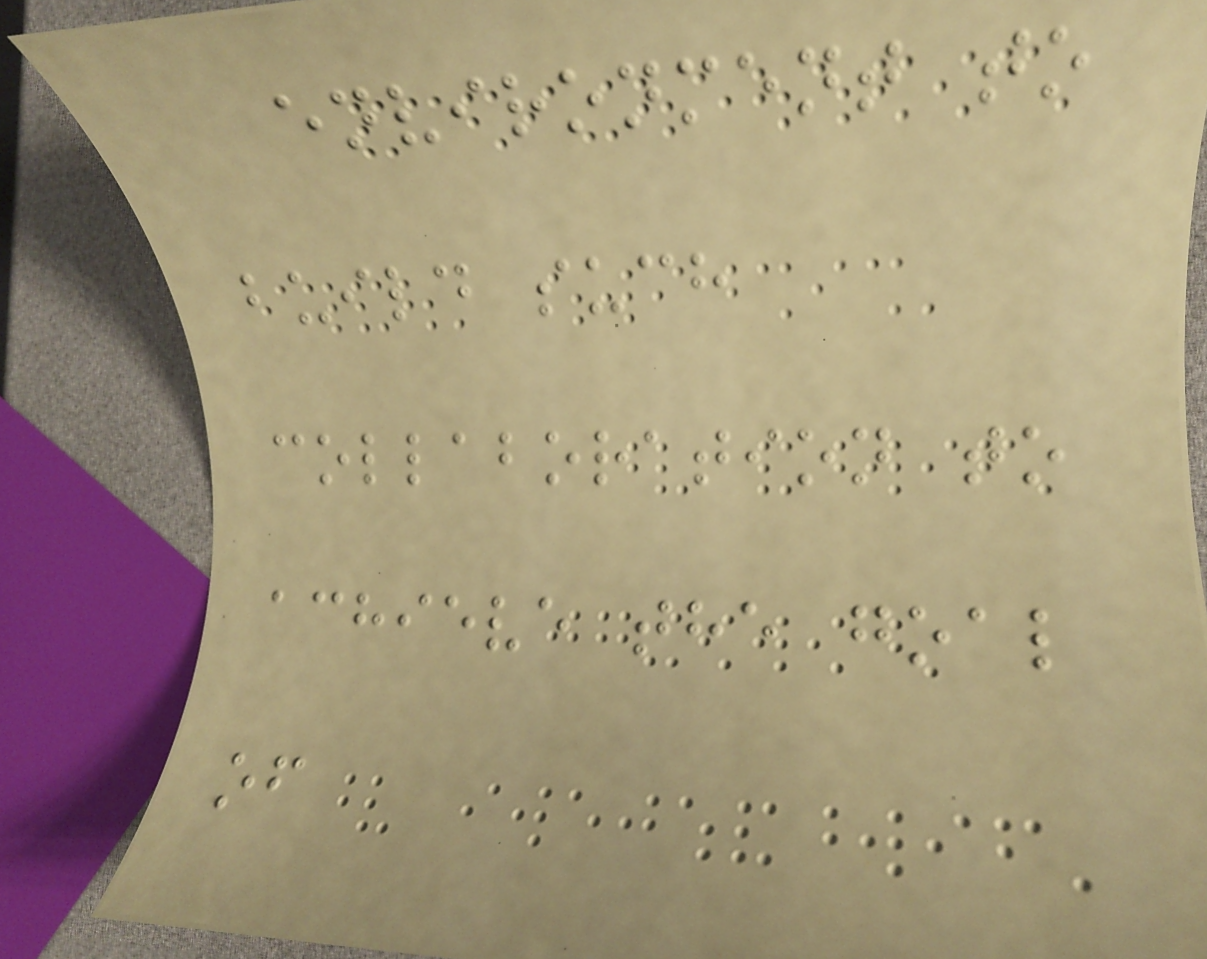environment to
build such
collaboration to
achieve the goal
of
